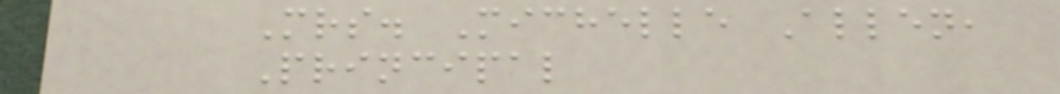Mrs. Michelle Allen,
Principal
